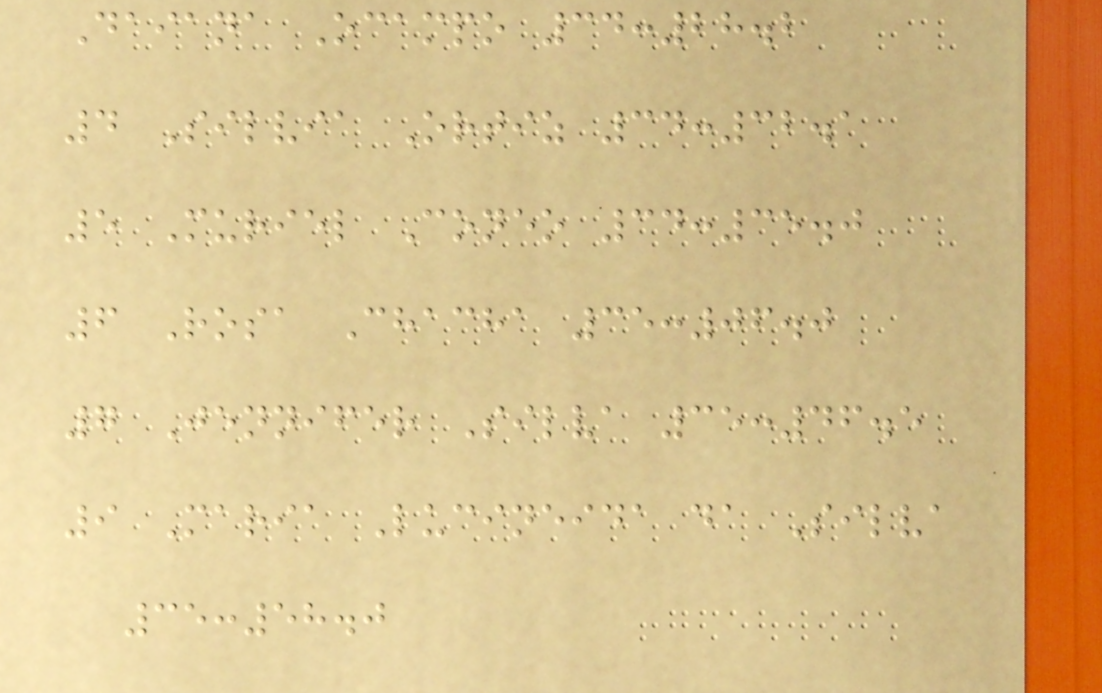Daiana Ocampo 34:28.2
4 Silvia Ortiz 34:32.1
5 Muriel Coneo 34:35.0
6 Rosa Chacha 35:06.0
7 Jennifer Silva 35:46.5
9 Maria Lucineida da Silva
35:58.0
